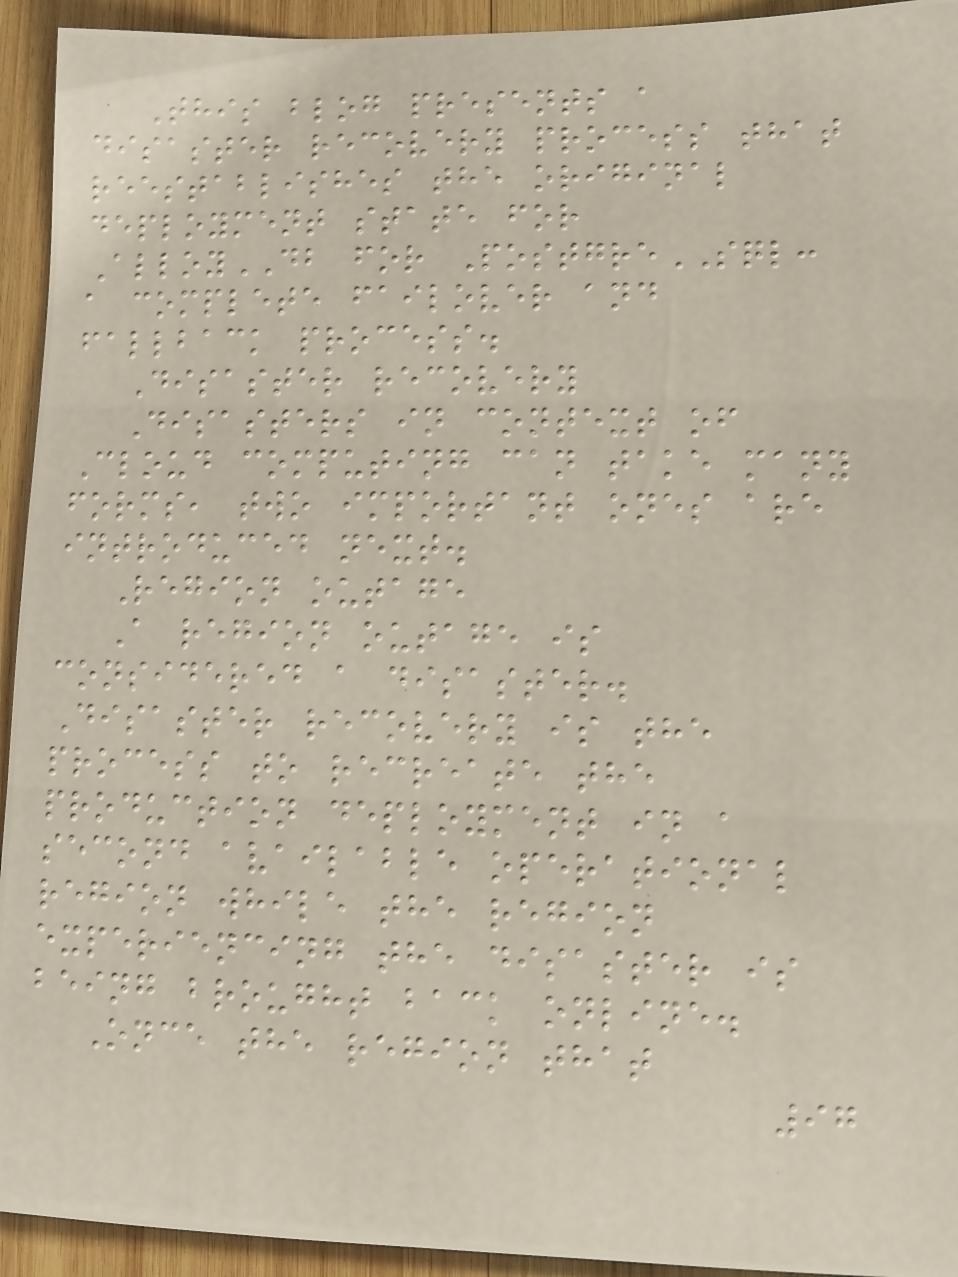This blog presents a
disaster recovery process that
reestablishes the original
deployment state for
AlloyDB for PostgreSQL:
a complete failover and
fallback process.
Disaster recovery
Disasters in context of
Cloud computing can take many
forms, two important ones are
introduced next.
Region outage
A region outage is
considered a disaster.
Disaster recovery is the
process to recreate the
production deployment in a
second available operational
region while the region
experiencing the disaster is
being brought back online.
Once the region that
97
